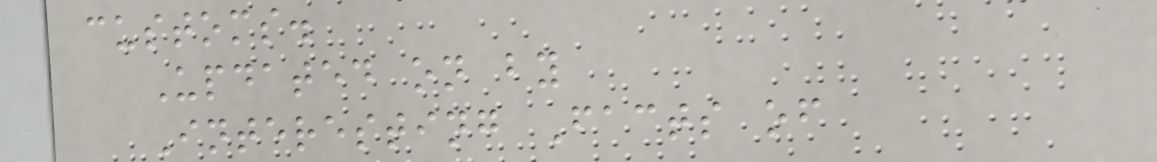customs.
Updated on by
Interesting Facts of
